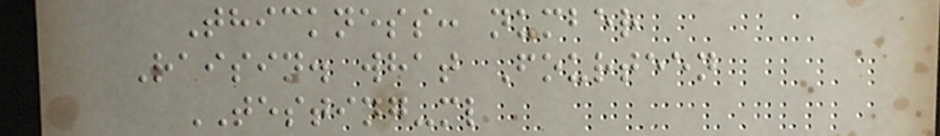Thickness: number
Raisin. what Fourteen
TESTING-ml
